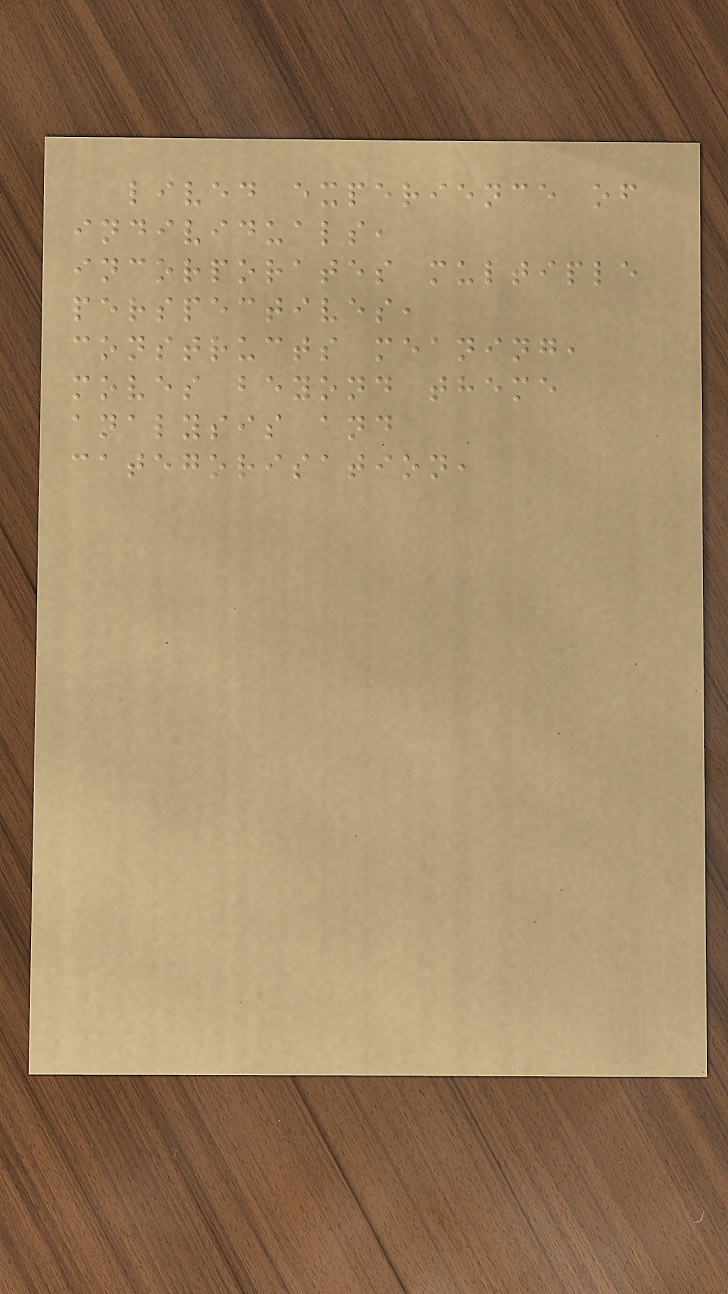lived experience of
individuals,
incorporates multiple
perspectives,
constructs meaning,
moves beyond theme
analysis and
categorisation,
